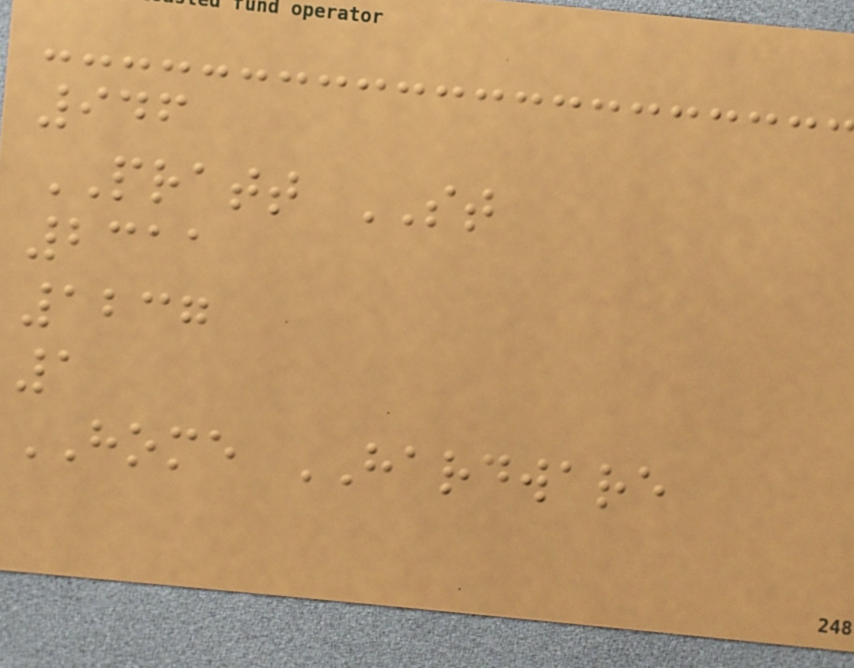946
PRATT ST
2311
1237
1
HOME HARDWARE
